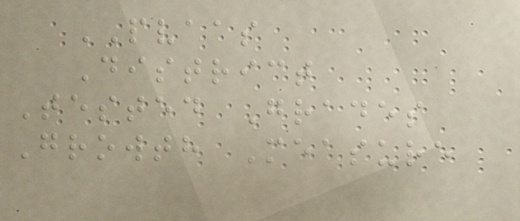PVAAS
District
Tested Grades
Growth Measure
